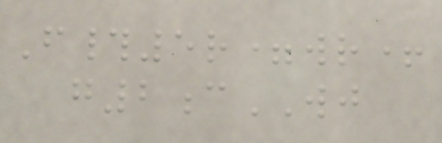F#5r=wr+
g2cWJ
